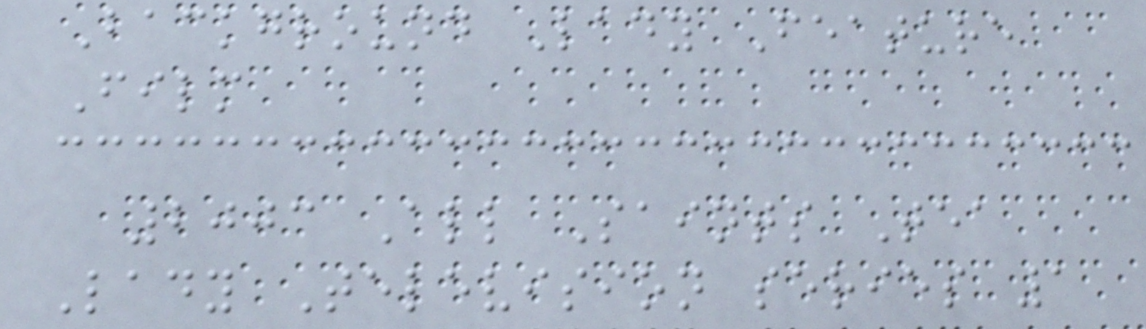Background Lady Feature
Film
2003 All Saints Tea
Lady Television series 1
